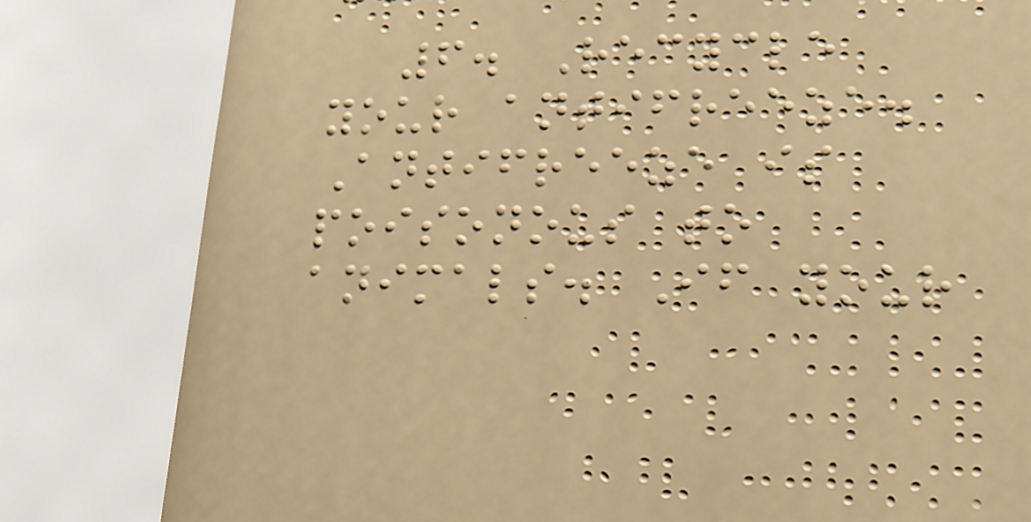6. Recycle
your antifreeze.
Antifreeze is
poisonous to
animals. If your
